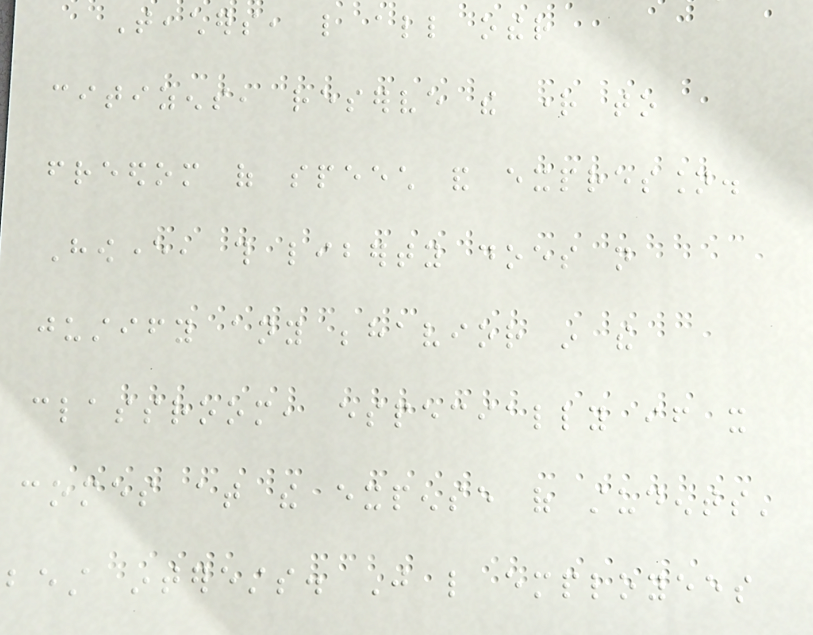Teachers, like all other
citizens, reserve the right to
freedom of speech and expression.
However, this liberty does not
justify any behavior in the
classroom, especially if it
comes at the expense of students'
best interests. Just like employees
